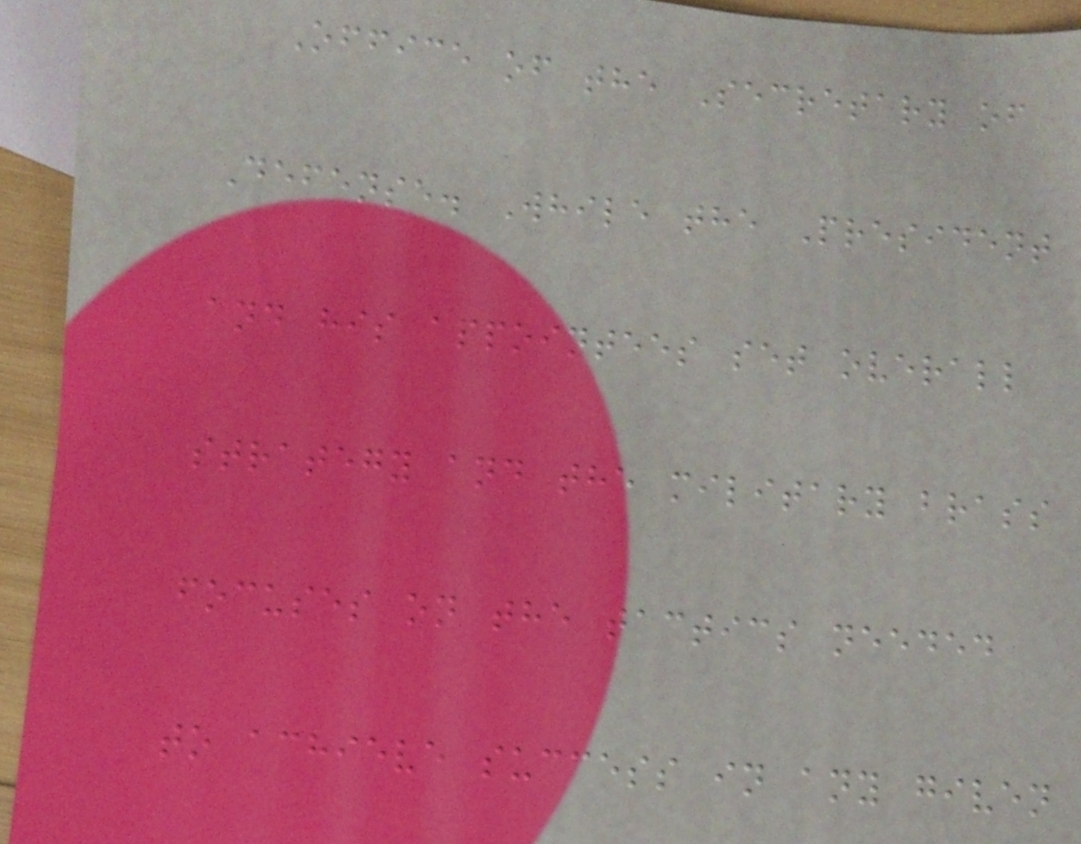Office of the Secretary of
Defense. While the President
and his appointees set overall
strategy and the military brass
focuses on the tactics needed
to achieve success in any given
